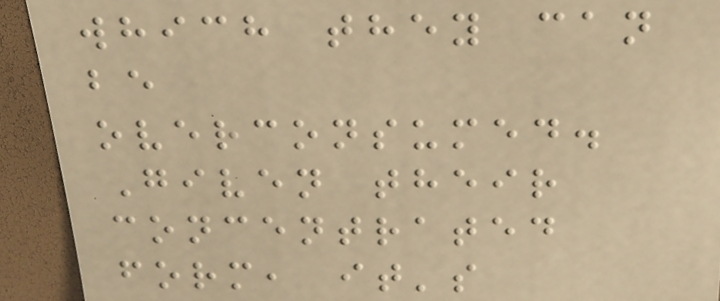which they can
be
overconsumed.
Given their
concentrated
form, it's
